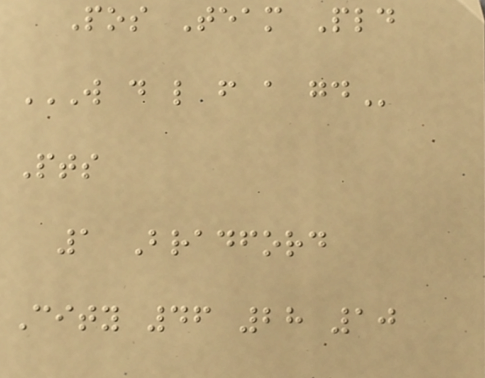Pos Team Pld
W D L F A GD
Pts
1 Bradford
City 46 28 10
